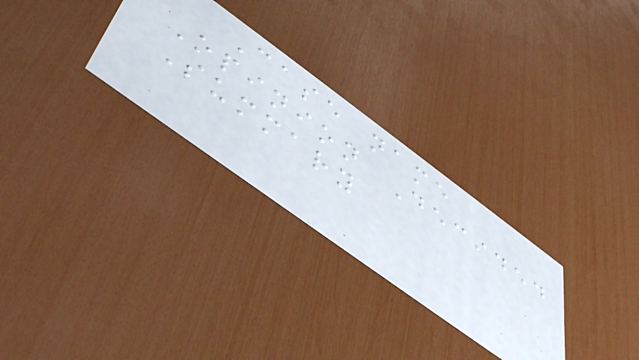Case name
Opinion Decided
Summary
